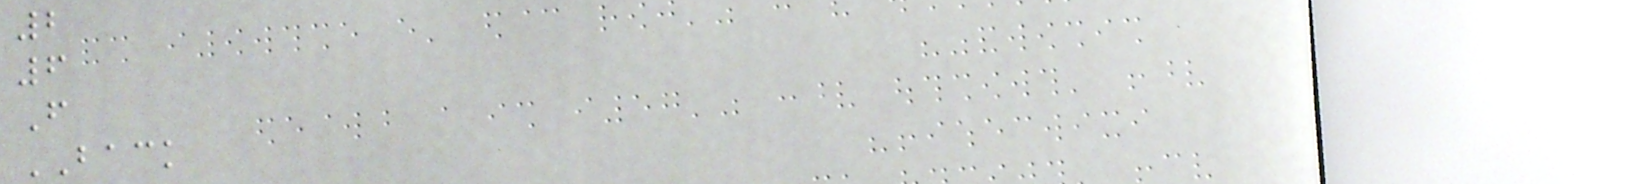2
6
F
BACK
